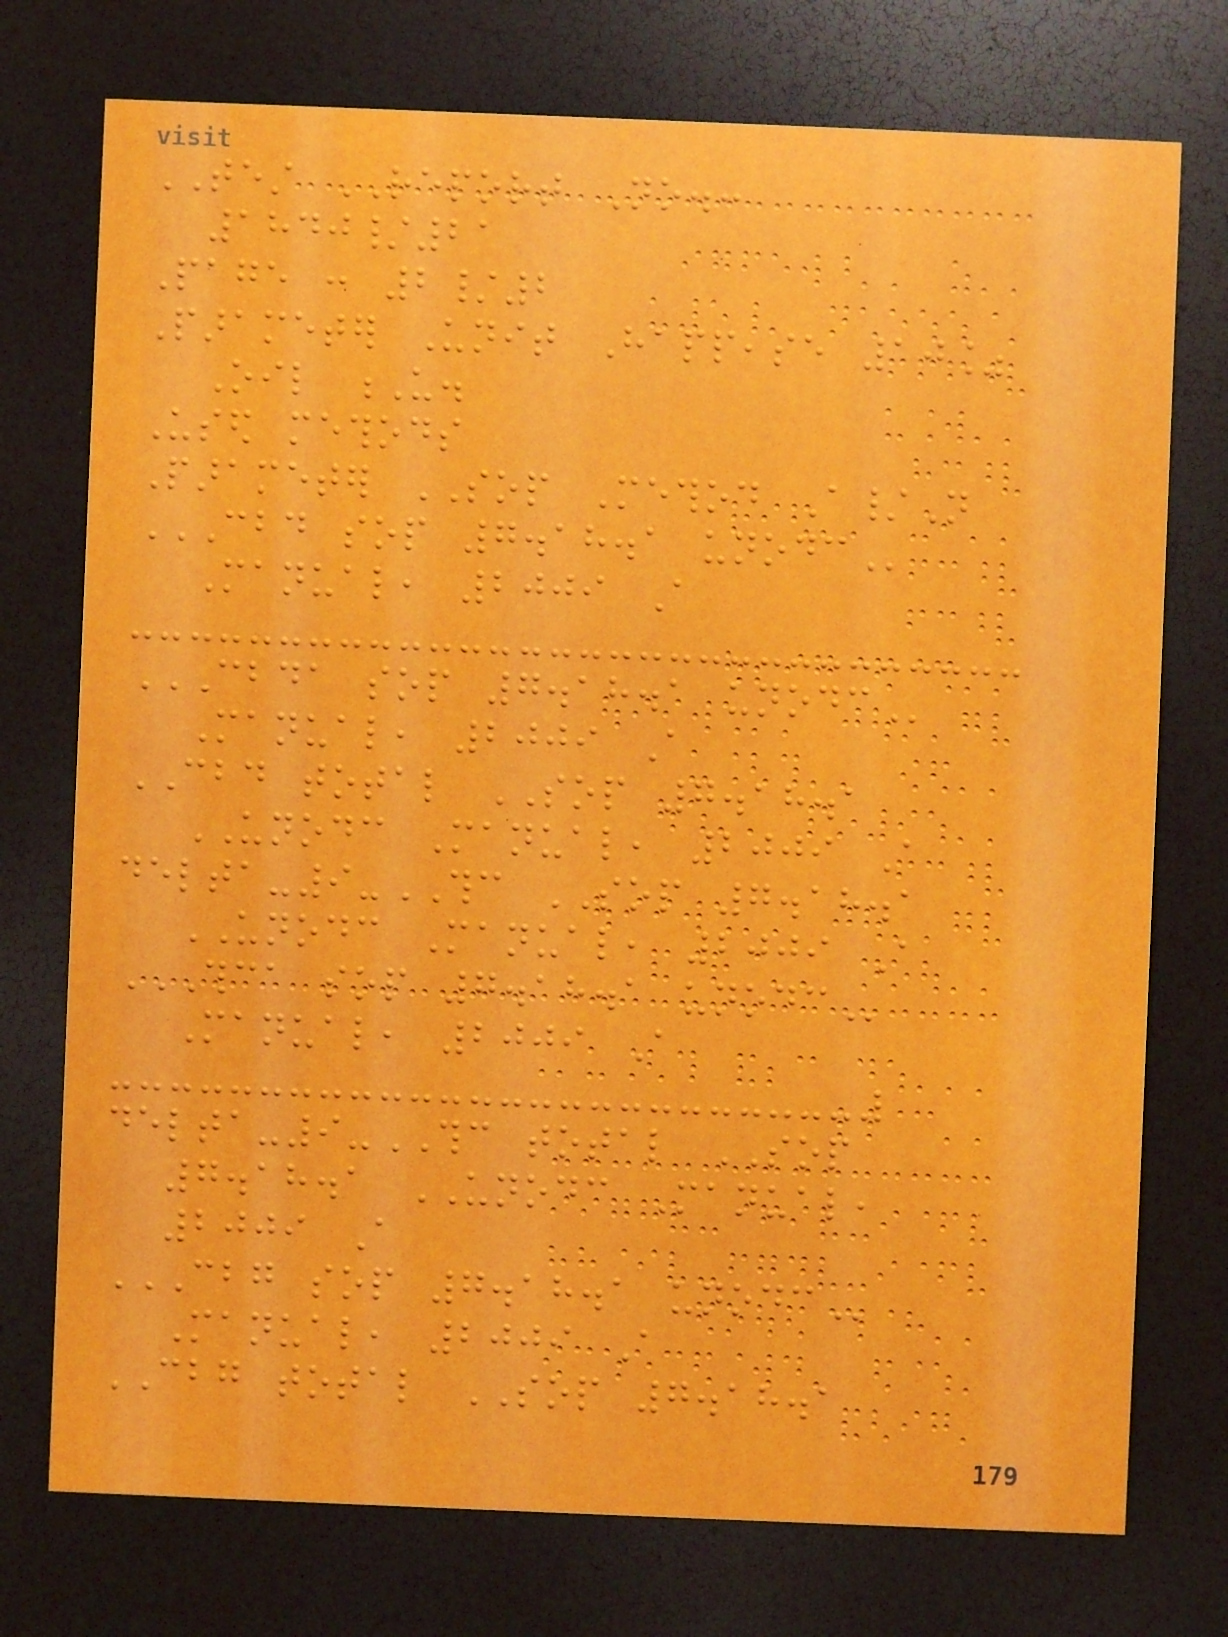TEST REPORT No.:
1840/21
Page : 2/2
Parameter Unit Happease 10%
Oil U.
Used methods
Parameter SOP Method A/N
CBD SOP 7.18.1 UNODC
Manual, 2009 A
CBDA SOP 7.18.1 UNODC
Manual, 2009 A
CBD total SOP 7.18.1
UNODC Manual, 2009 A
delta-9-THC SOP 7.18.1
UNODC Manual, 2009 A
THCA SOP 7.18.1 UNODC
Manual, 2009 A
delta-9-THC total SOP
7.18.1 UNODC Manual,
2009 A
CBG SOP 7.18.1 UNODC
Manual, 2009 A
CBG total SOP 7.18.1
